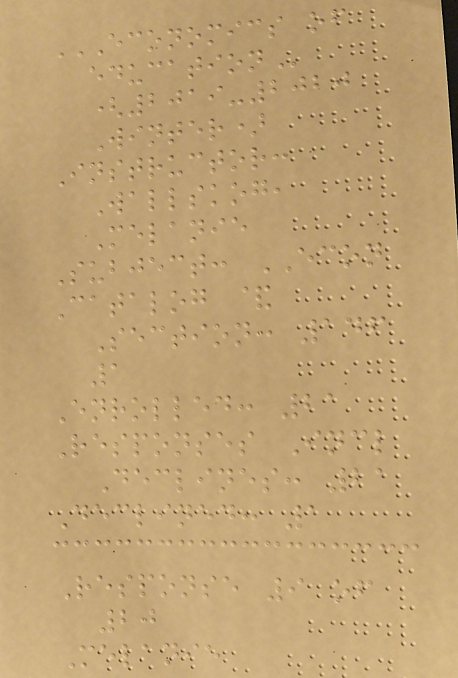ECONOMICS OF
EDUCATION
(2019-2020
Winter)
Instructor:
Wallskog,
Melanie
Subject: ECON
Catalog &
Section: 146
1
Enrolled: 21
Responses Incl
Declines: 21
Declined: 1
Response 9 of
20
Melanie
